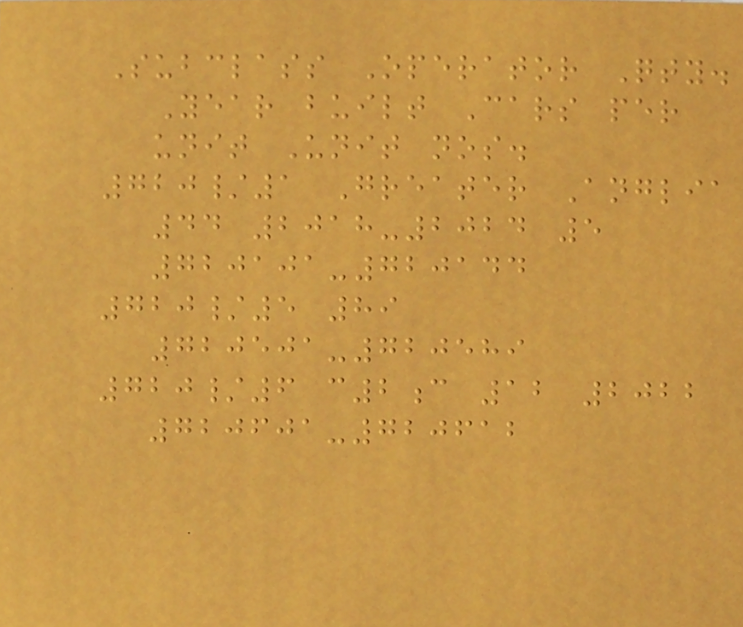Subclass Operator Qty.
Year built Cars per
unit Unit nos.
720/1 Greater Anglia
44 2018-2024 5
720101-720144
720/5 89
720501-720589
720/6 c2c 12 2022
720601-720612
